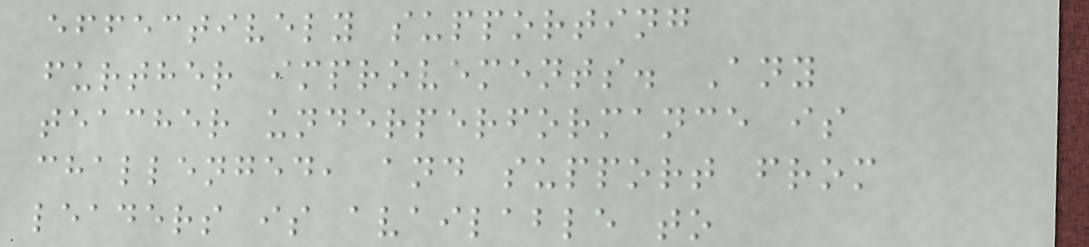effectively supporting
further improvements. Any
teacher underperformance is
challenged, and support from
leaders is available to
